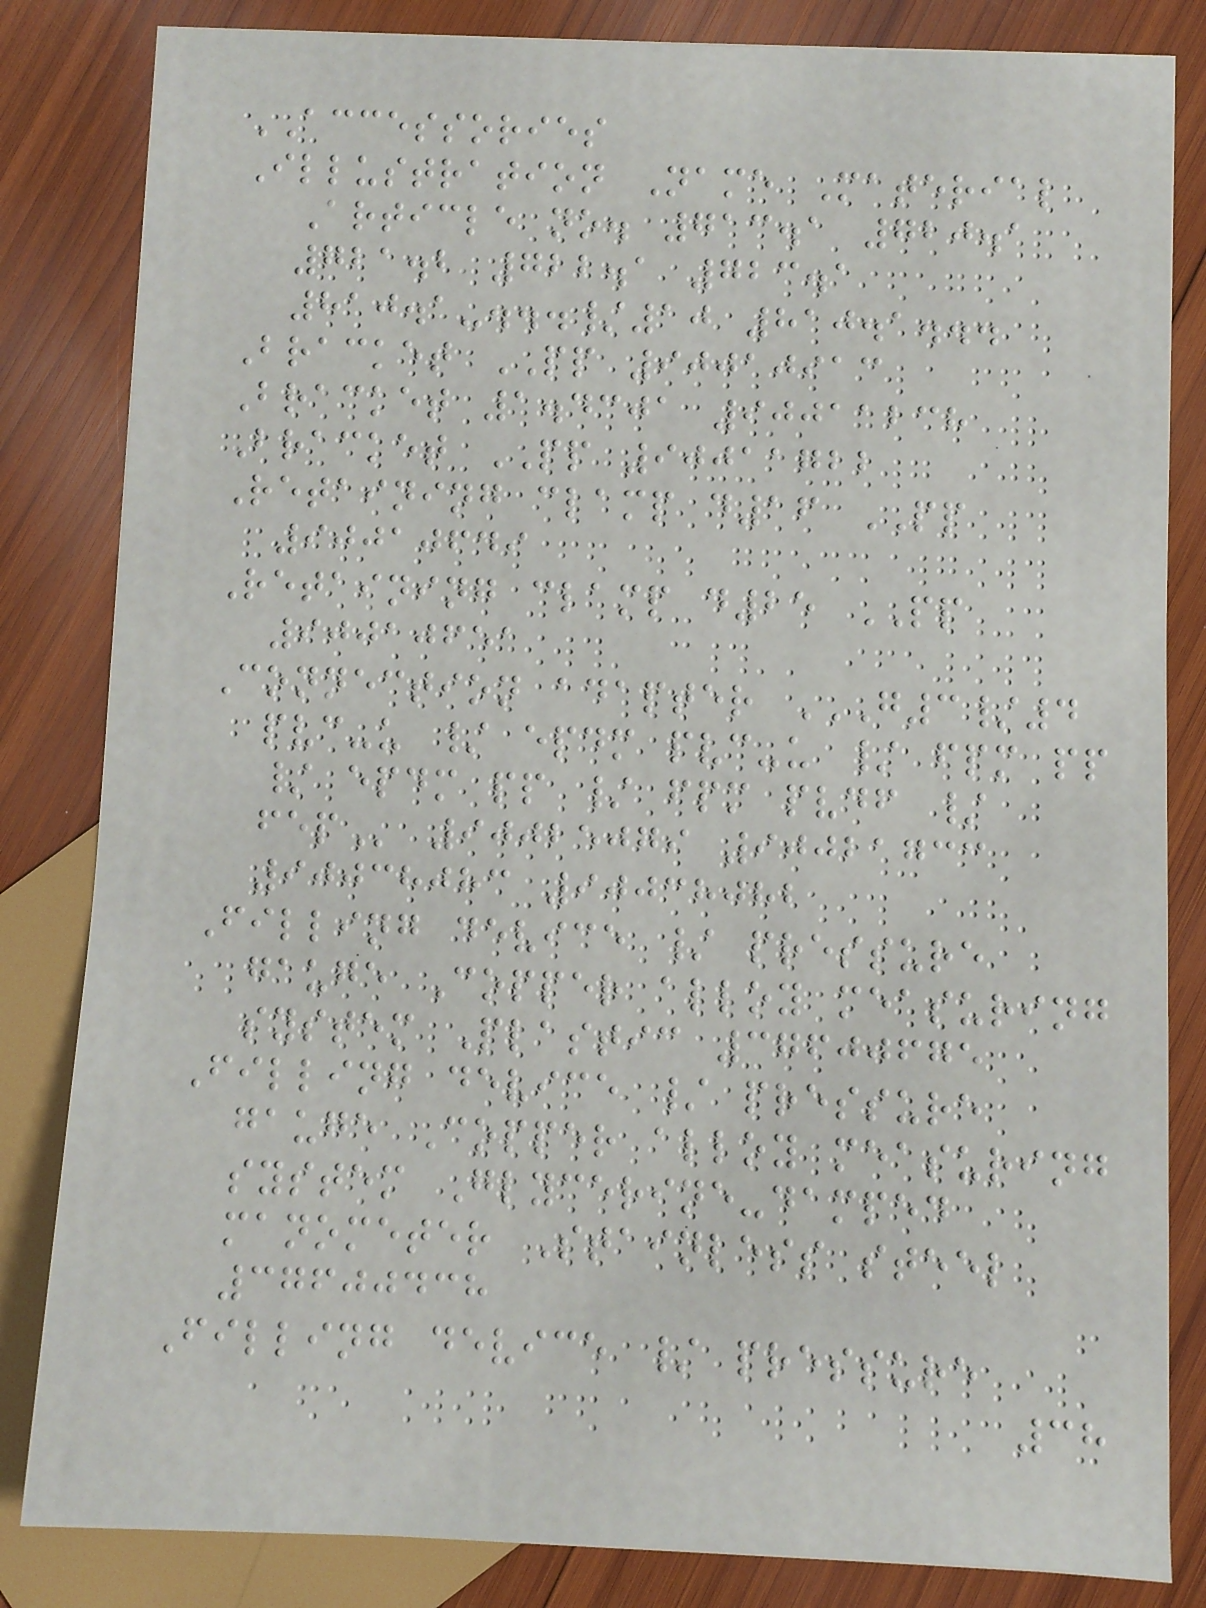ACCESSORIES
Illustration Name Material
Article no. 713.1 720.1
721.2 722.1 723.1
810.1-.../10 810.1...
Bracket PP 90010913
Bracket 1.4301 90011238
Bracket PP 90011722
Retaining clamp d16 PP
90010649
Retaining clamp d25 PP
90010651
Connection adapter G3/4
PVC-U / EPDM PVC-U / FPM PP
/ EPDM PP / FPM PVDF /
FEP 90025079 90021733
90038083 90038082
Filling device / pressure
gauge Copper alloy measuring
system Plastic 37600675
Filling device / pressure
gauge Copper alloy measuring
system Glycerine-damped
manometer Stainless steel
37600438
Filling device / pressure
38
